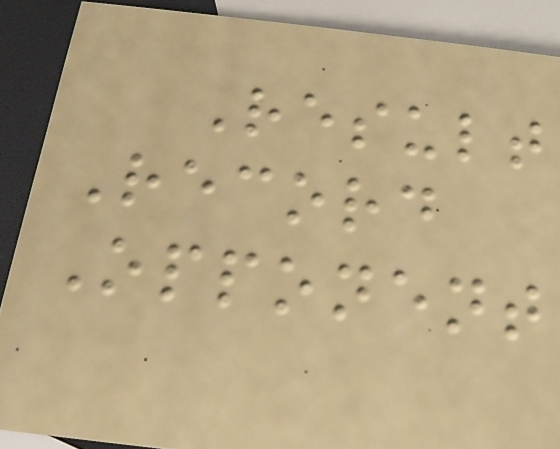Result
Record
Opponent
